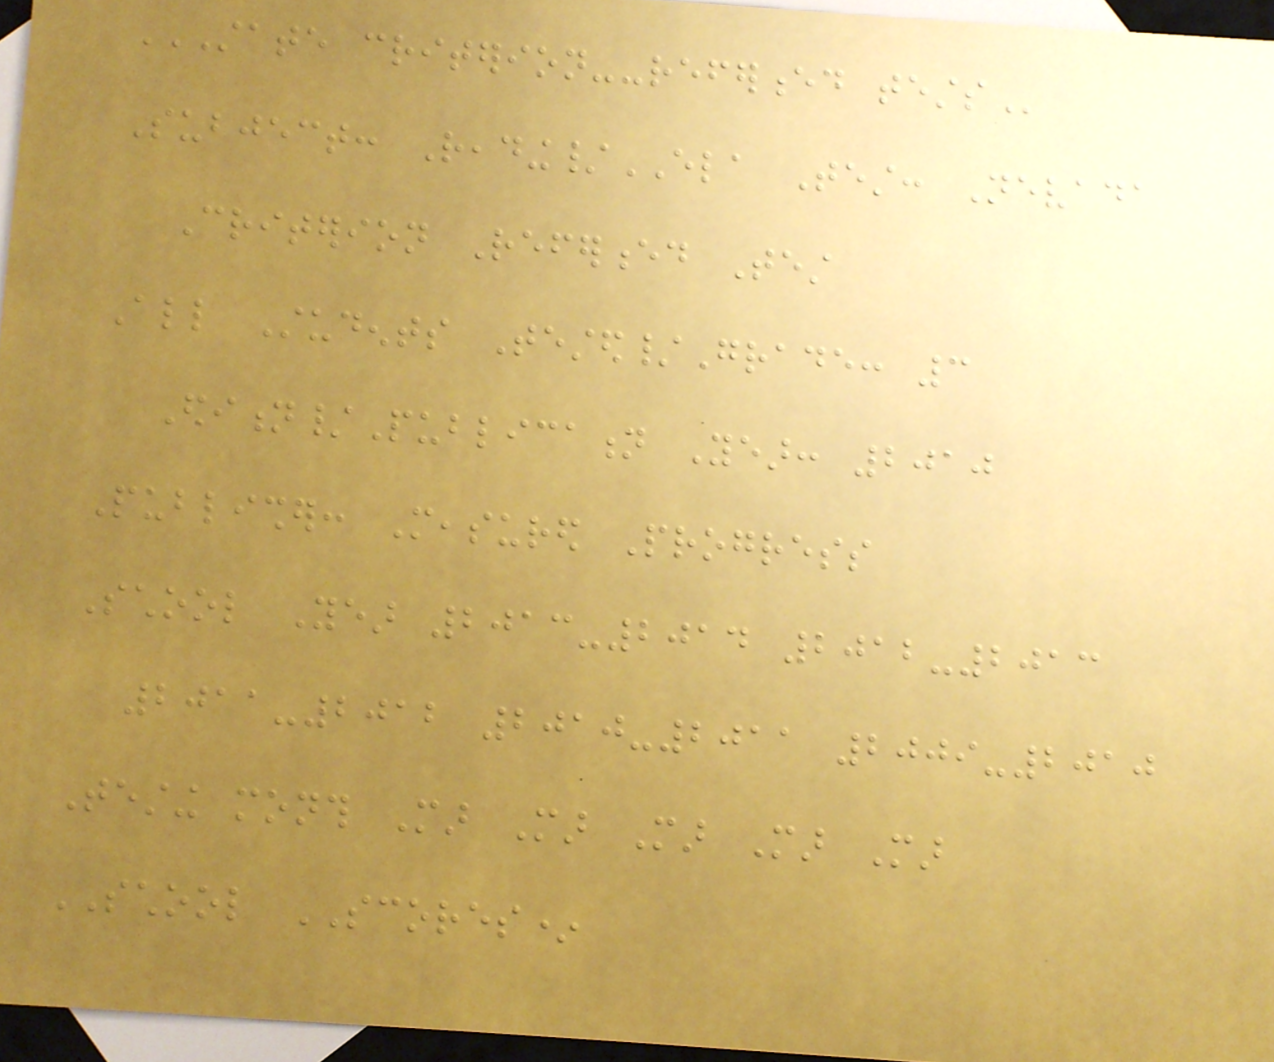STATE CRITERION--REFERENCED TESTS
Subject: Reading/ELA Test: Nevada
Criterion Referenced Test
All Students Tested/Grade: 3
Edition/Publication Year: 2010
Publisher: Measured Progress
School Year 2013-2014 2012-2013
2011-2012 2010-2011 2009-2010
Testing month Mar Mar Mar Mar Mar
SCHOOL SCORES*
